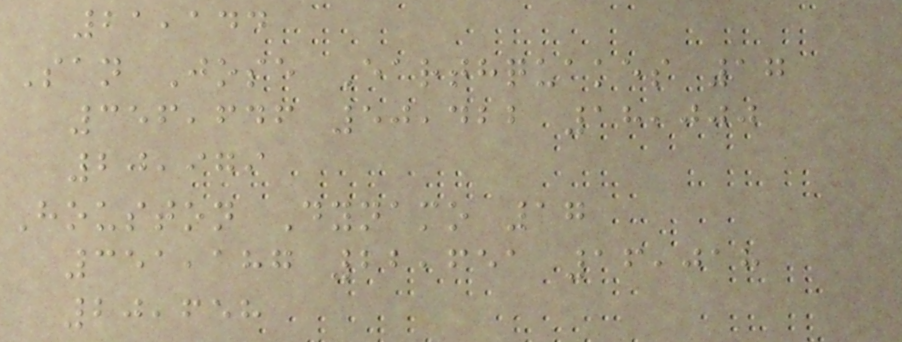21,144
San Jose Earthquakes 17
356,646 50,422 18,000
20,979
Houston Dynamo 17
351,187 22,651 16,018
20,658
